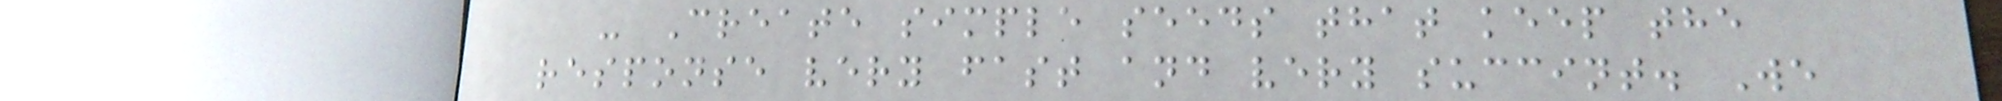- Create simple seeds that keep the
response very fast and very succint. We
